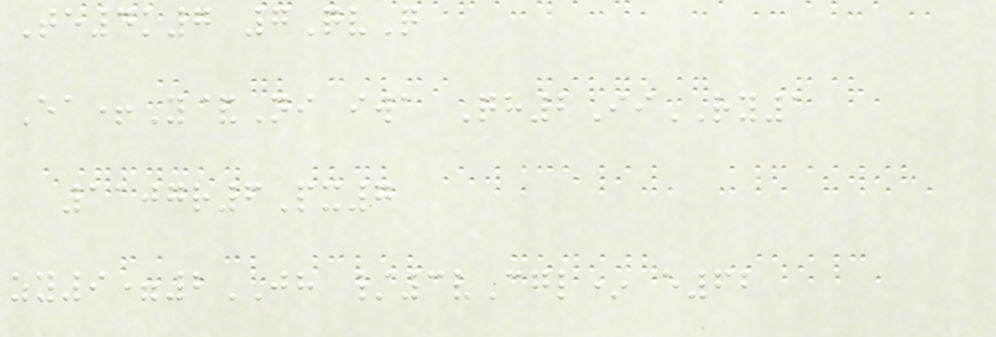Te4k7 7QvQ
Ea+Y&Ni iwa Qh2IiRY1
1107r6Px7
zy9=2JH /3vCgl* e62
